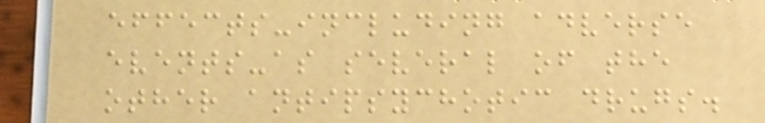effects-including adverse
events-as several of the
other antipsychotic drugs.
